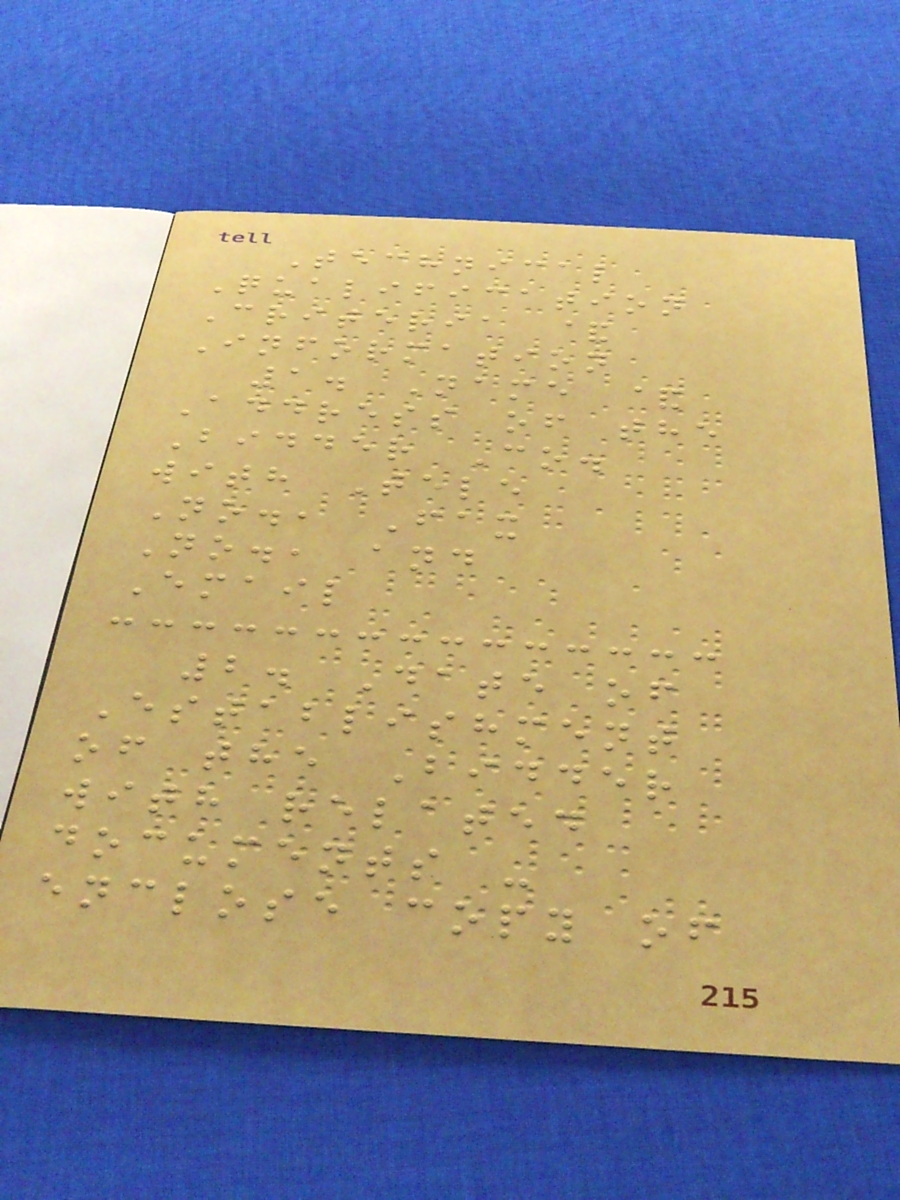Technical
Qualification
Criteria &
Information
1. Name &
Address of the
Bidder Co.
with Tele
No., Fax
No., and
Email
2. Date of
Establishment
of the Bidder
with related
documents -
enclose copy of
